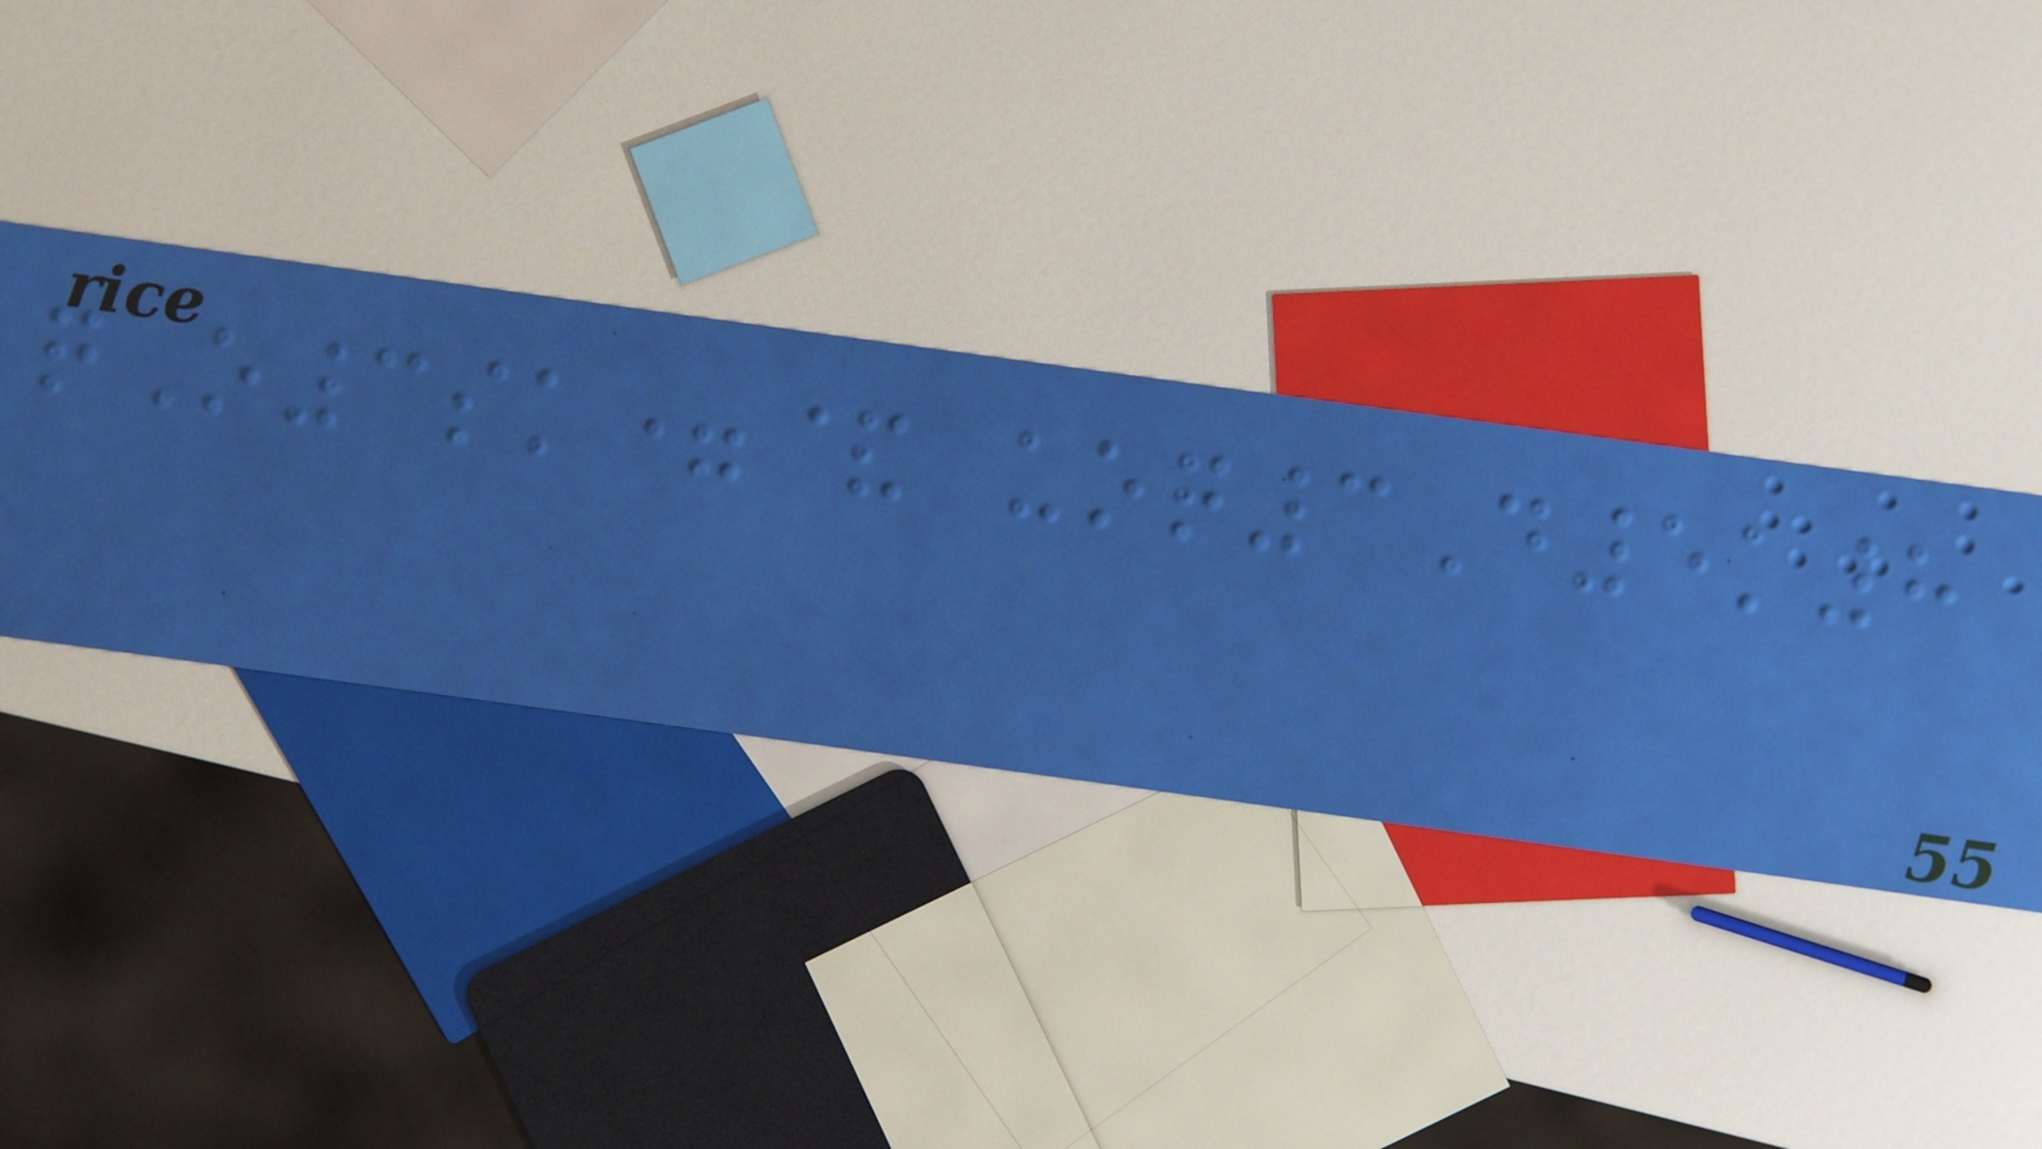qO3sk=& uoq3D5k8
